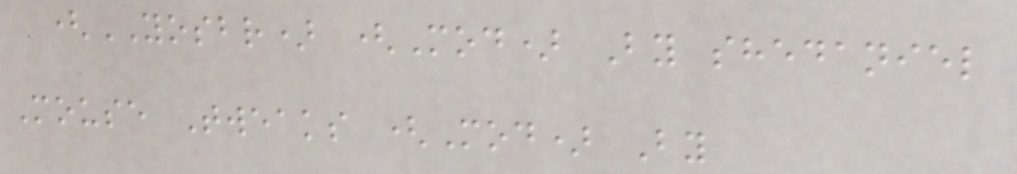(YOSBR) (Mod) By shedaniel
Mouse Tweaks (Mod) By
